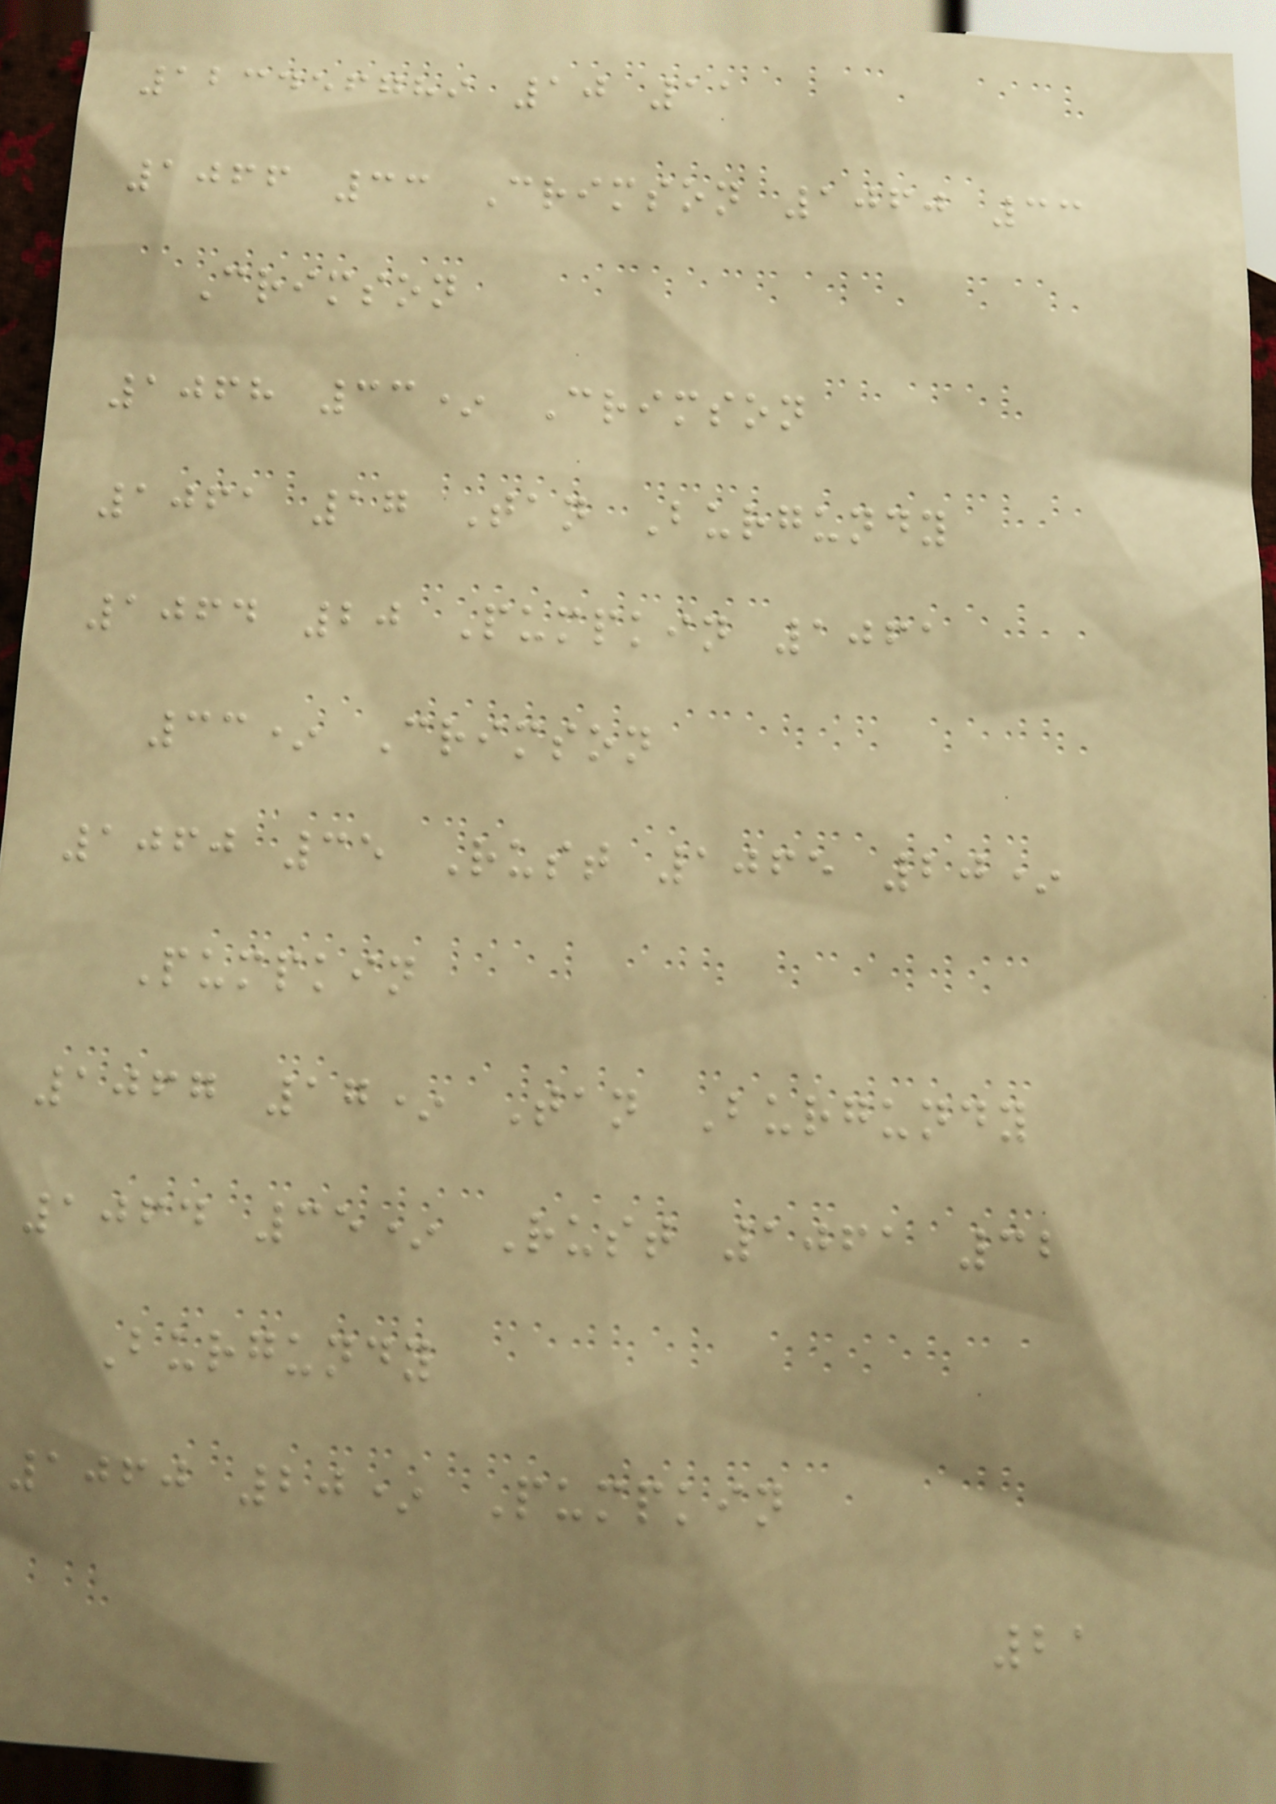123456789 10 11
1066 33 Crimson 1060 33
Crimson
1068 33* Crimson
1061 17 Tan Burgundy
1064 20 Pumpkin 1061
33* Crimson
1060 35 Rust 1065 20*
Pumpkin
1067 17* Tan Burgundy
1064 35* Rust 1061 32
Burgundy
1060 20* Pumpkin
21
